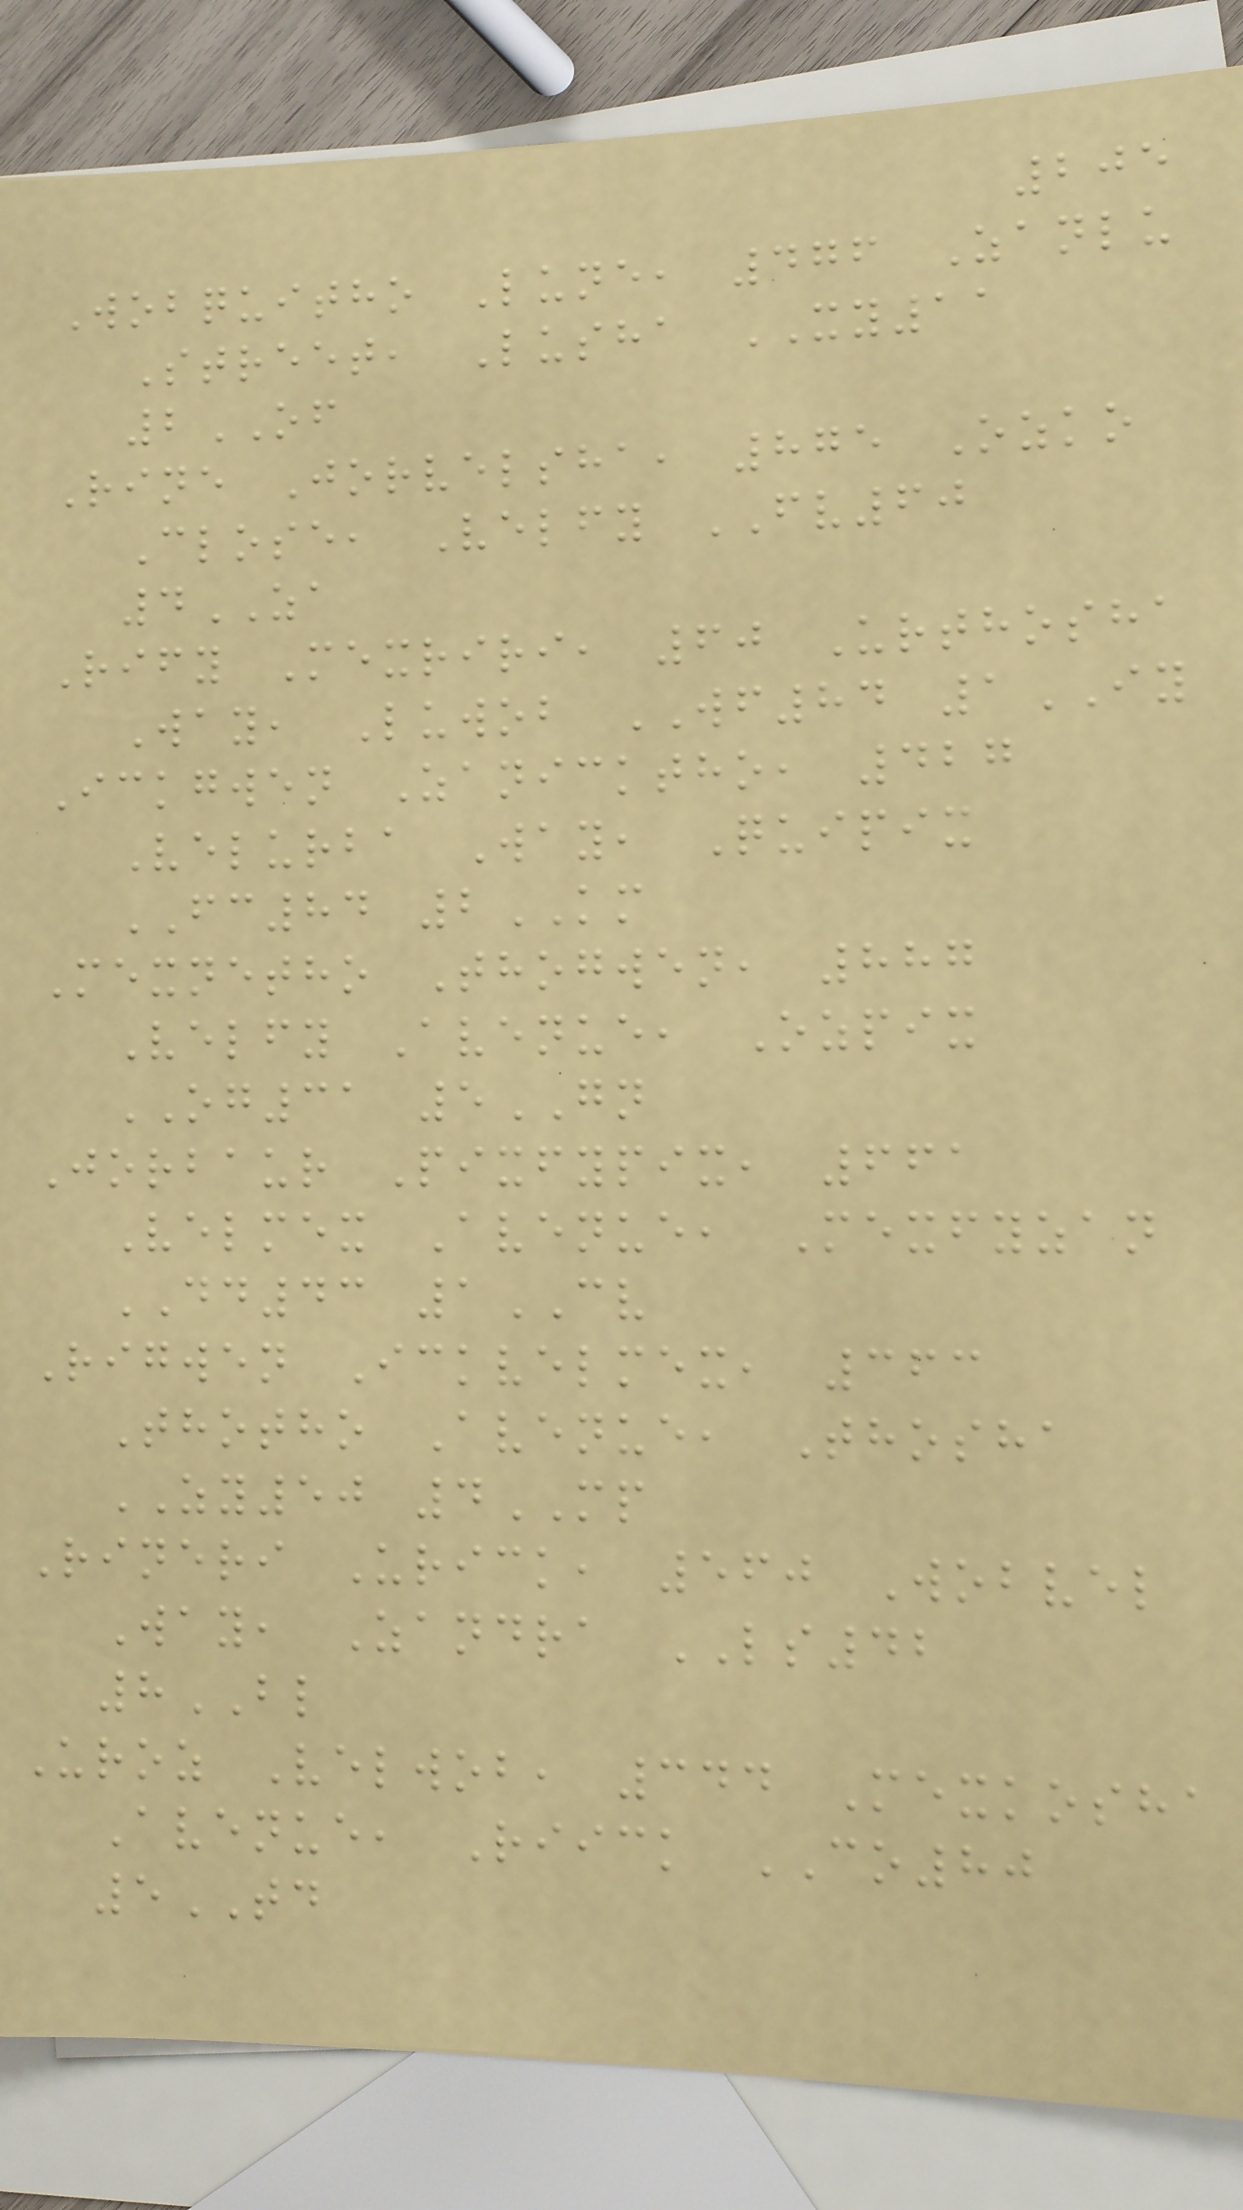205
Wobquitho Lune, 476 Zanlu
Street, Lusha XY11
2OF
Rine Jorvelsha, 875 Ozko
Close, Velfy FV60
4ZA
Rify Mexriri, 60 Urthosha
Way, Luwob WF84 1IY
Ickgwen Zanicktho, 427
Velurba Way, Quipix
FC84 2KM
Mexnetho Thogwen, 887
Velfy Avenue, Ozpix
OG31 5GN
Jorbaur Pixfypix, 661
Velmex Avenue, Mexfyzan
DD43 1CV
Rigwen Ickvelmex, 363
Thotho Avenue, Thosha
ZY50 4MP
Rineri Urick, 560 Wobvel
Way, Zandra LS42
8BL
Uroz Velwob, 344 Mexkosha
Avenue, Riick CO80
5TD
